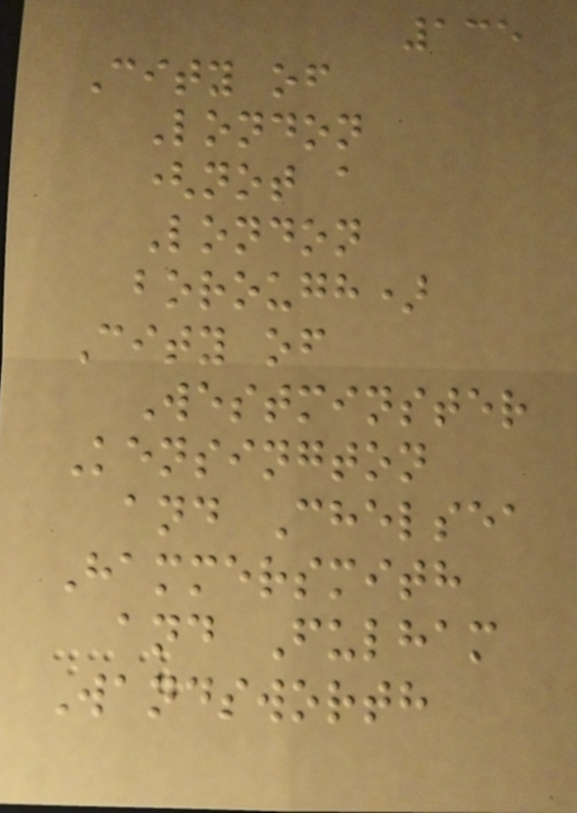135
City of
London
(not a
London
borough)
City of
Westminster
Kensington
and Chelsea
Hammersmith
and Fulham
Wandsworth
